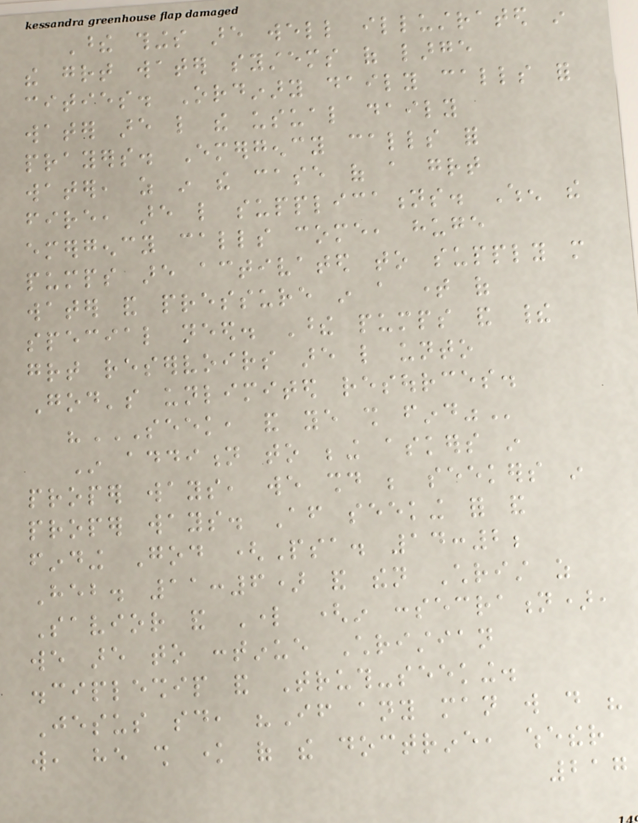These things are well illustrated in
the great water systems of large
cities. Ordinary daily calls for
water are like the usual daily
prayers. Emergency calls for
water, as in the case of a great
fire, are like supplications. When the
emergency calls come, huge
pumps are activated to supply more
water and pressure in a time of
special need. These pumps and their
great reservoirs are like unto
God's unlimited resources.
"SEEK, AND YE SHALL FIND"
In addition to being askers in
proper ways, we should be seekers in
proper ways. After seeking for and
finding God (Psa. 14:2;
Heb. 11:6) and then Christ as
Savior and Lord (in consecration),
we are to continue Christian
discipleship and Truth-seeking.
Jesus said, "If any man will do his
will, he shall know of the doctrine, whether
217
